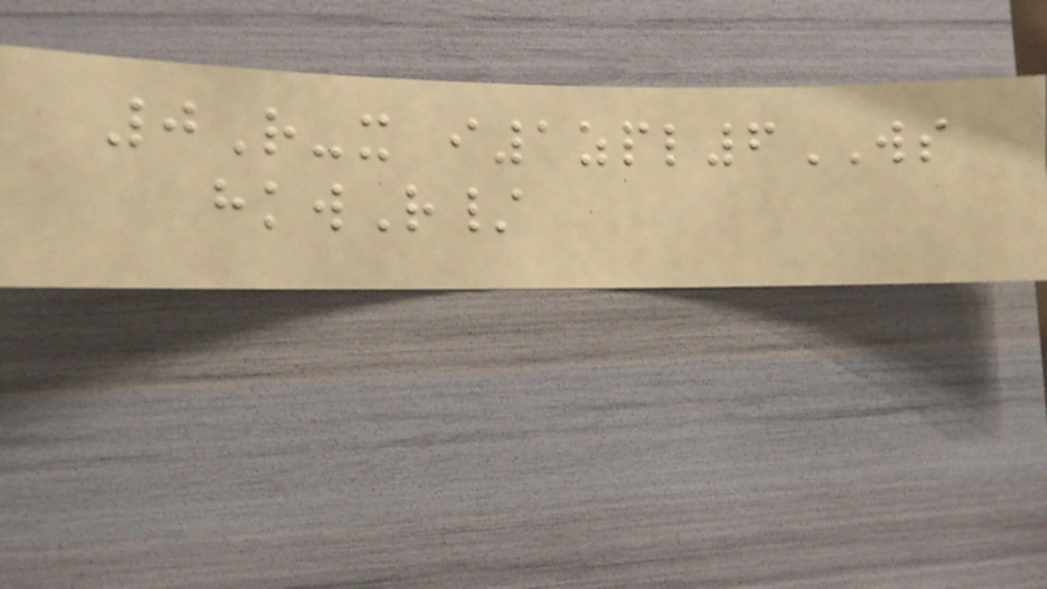0R-x i1zpl6WS
hkwR/
